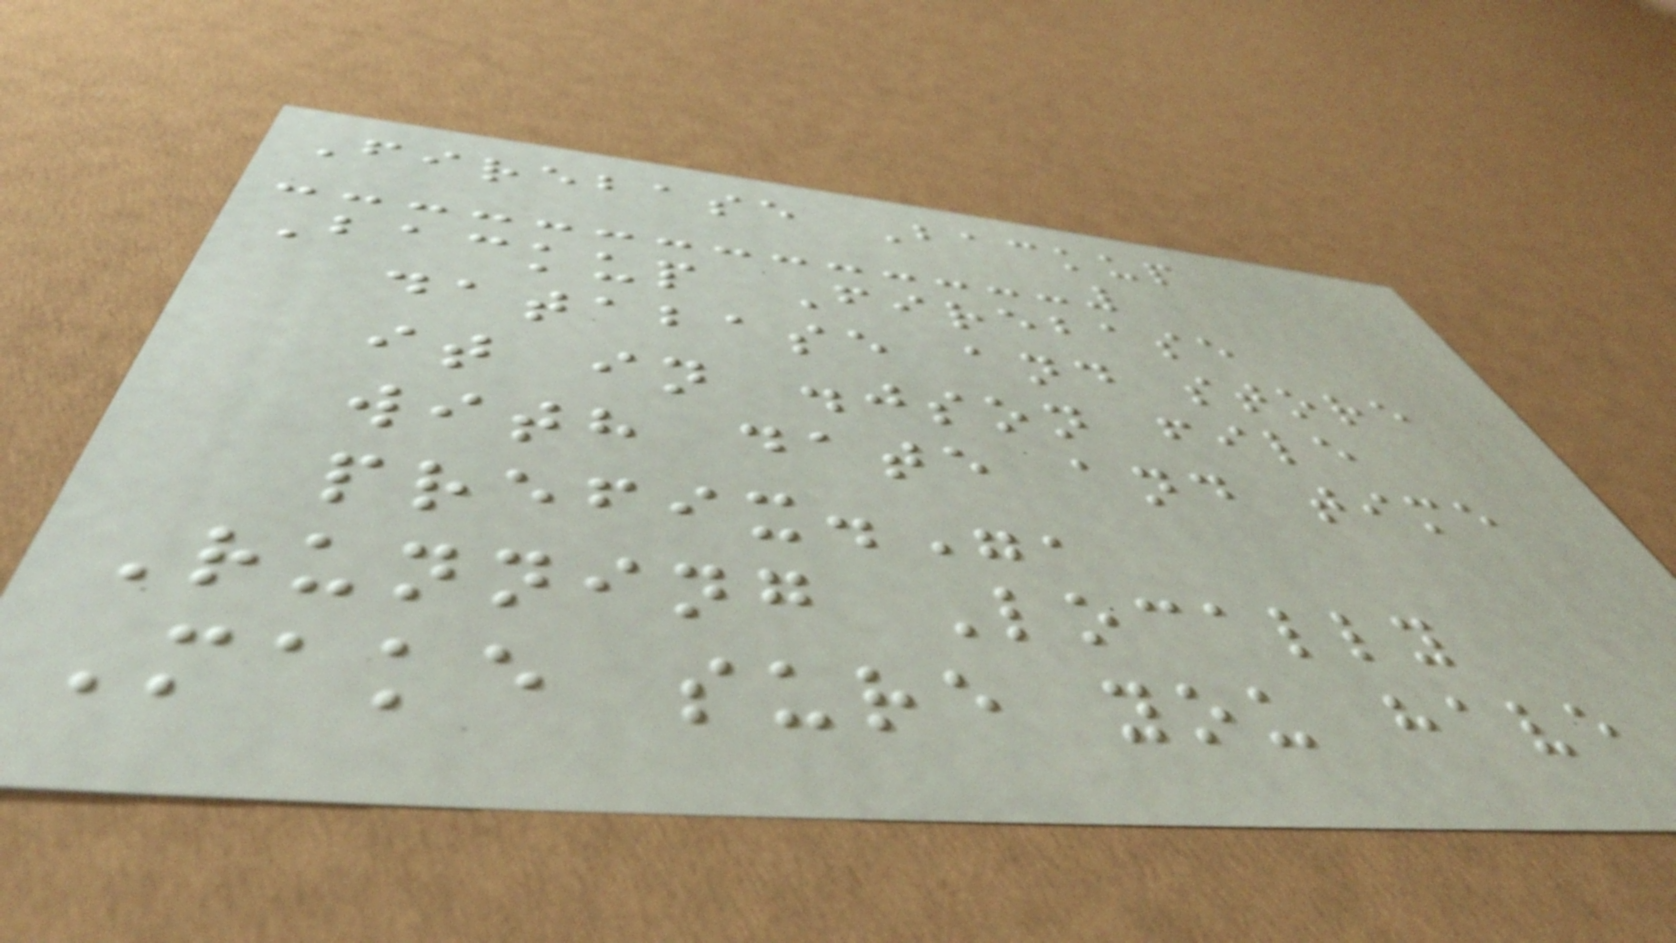Firebase Backup
Backup Firebase
database and store
it in .json file
with date and time
prefix.",
Running Locally
Make sure you have
